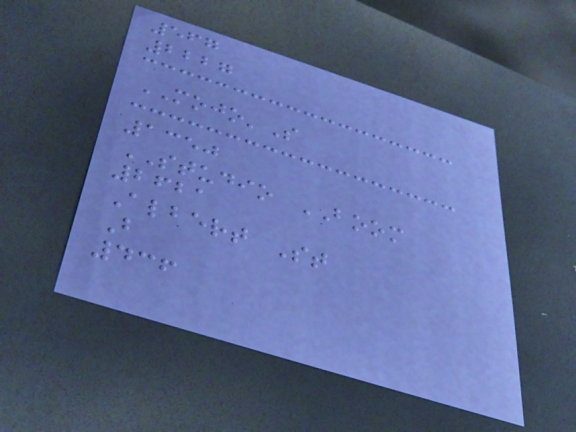567
2227
MOJO'S
1350
STUDIO BOOM
2621
Albert St
B
436
